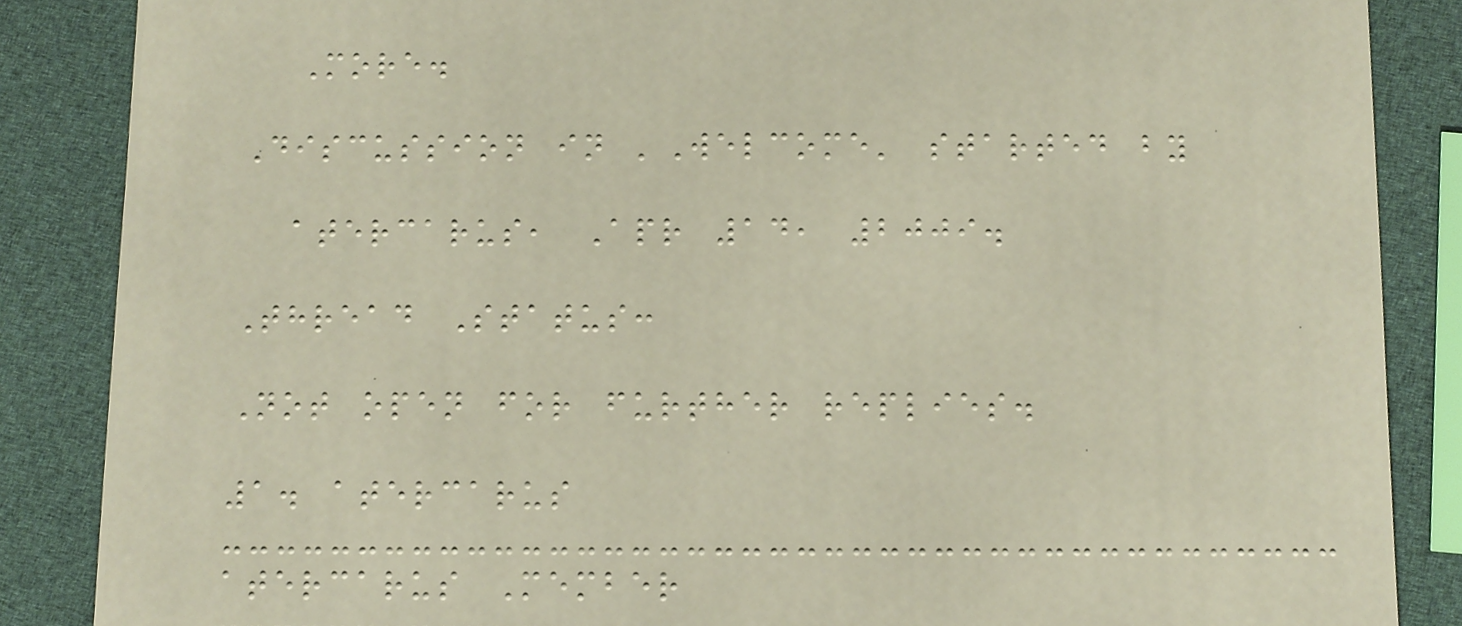More.
Discussion in 'Welcome' started by
atercarus, Apr 14, 2009.
Thread Status:
Not open for further replies.
1. atercarus
atercarus Member
